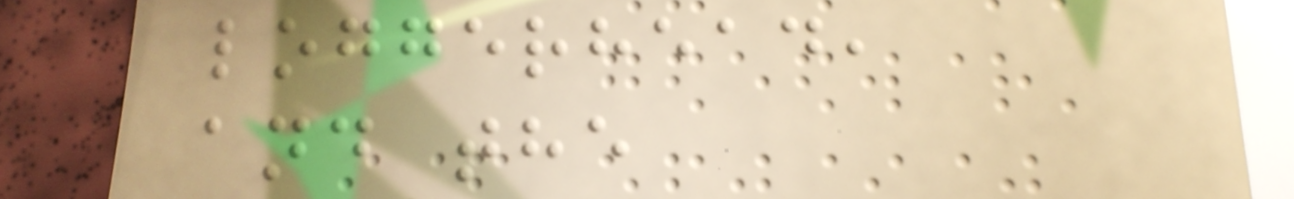loggerhead,
and the
